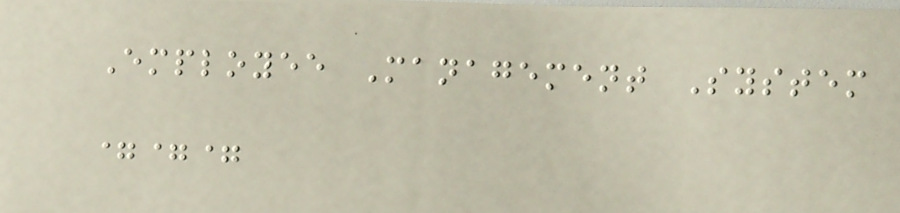Employee Management System
===
